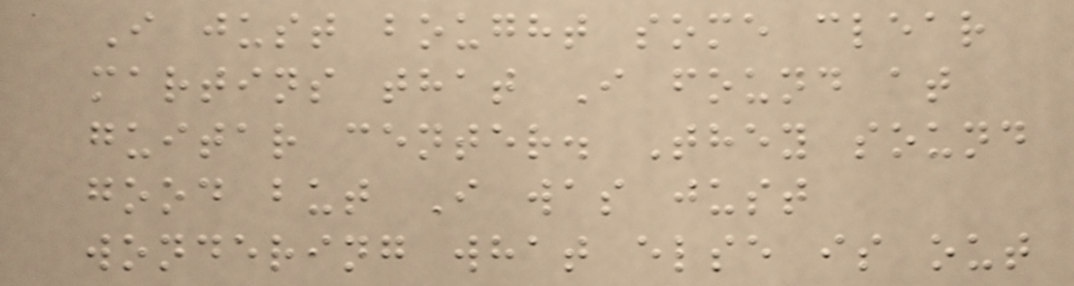I just bought some clear
martins that I found at
guitar center. They sound
good but I was just
wondering what else is out
